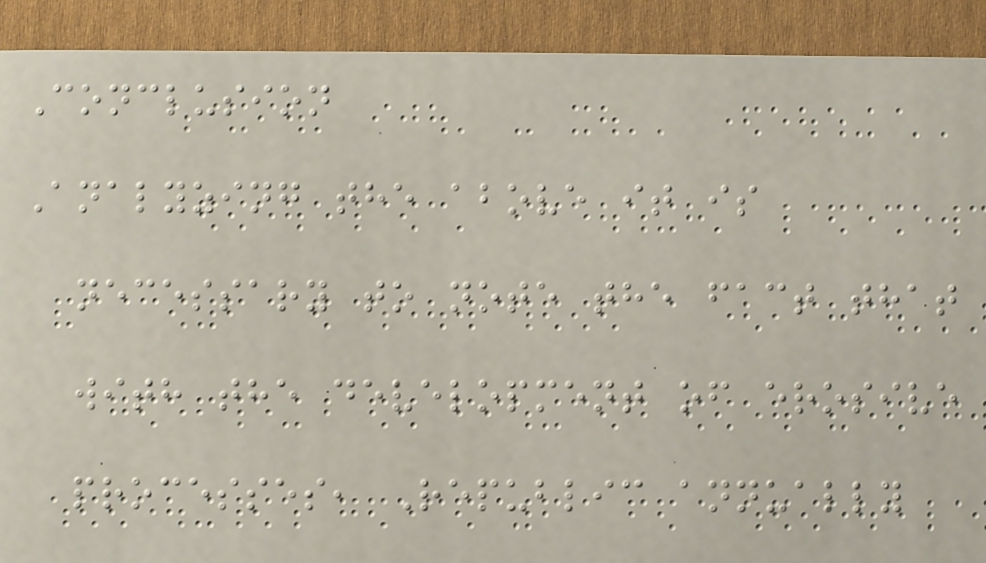Conclusion
Analyzing the above it is
necessary to note the fact that
with the development of erosive
processes, Republic annually
